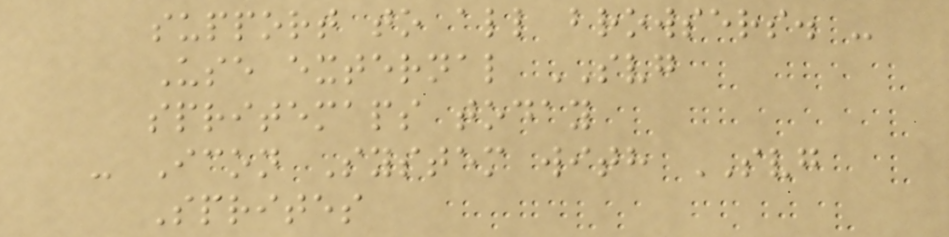support to all browsers. -
Use external SVG
spritemaps today
- Icon System with SVG
Sprites
